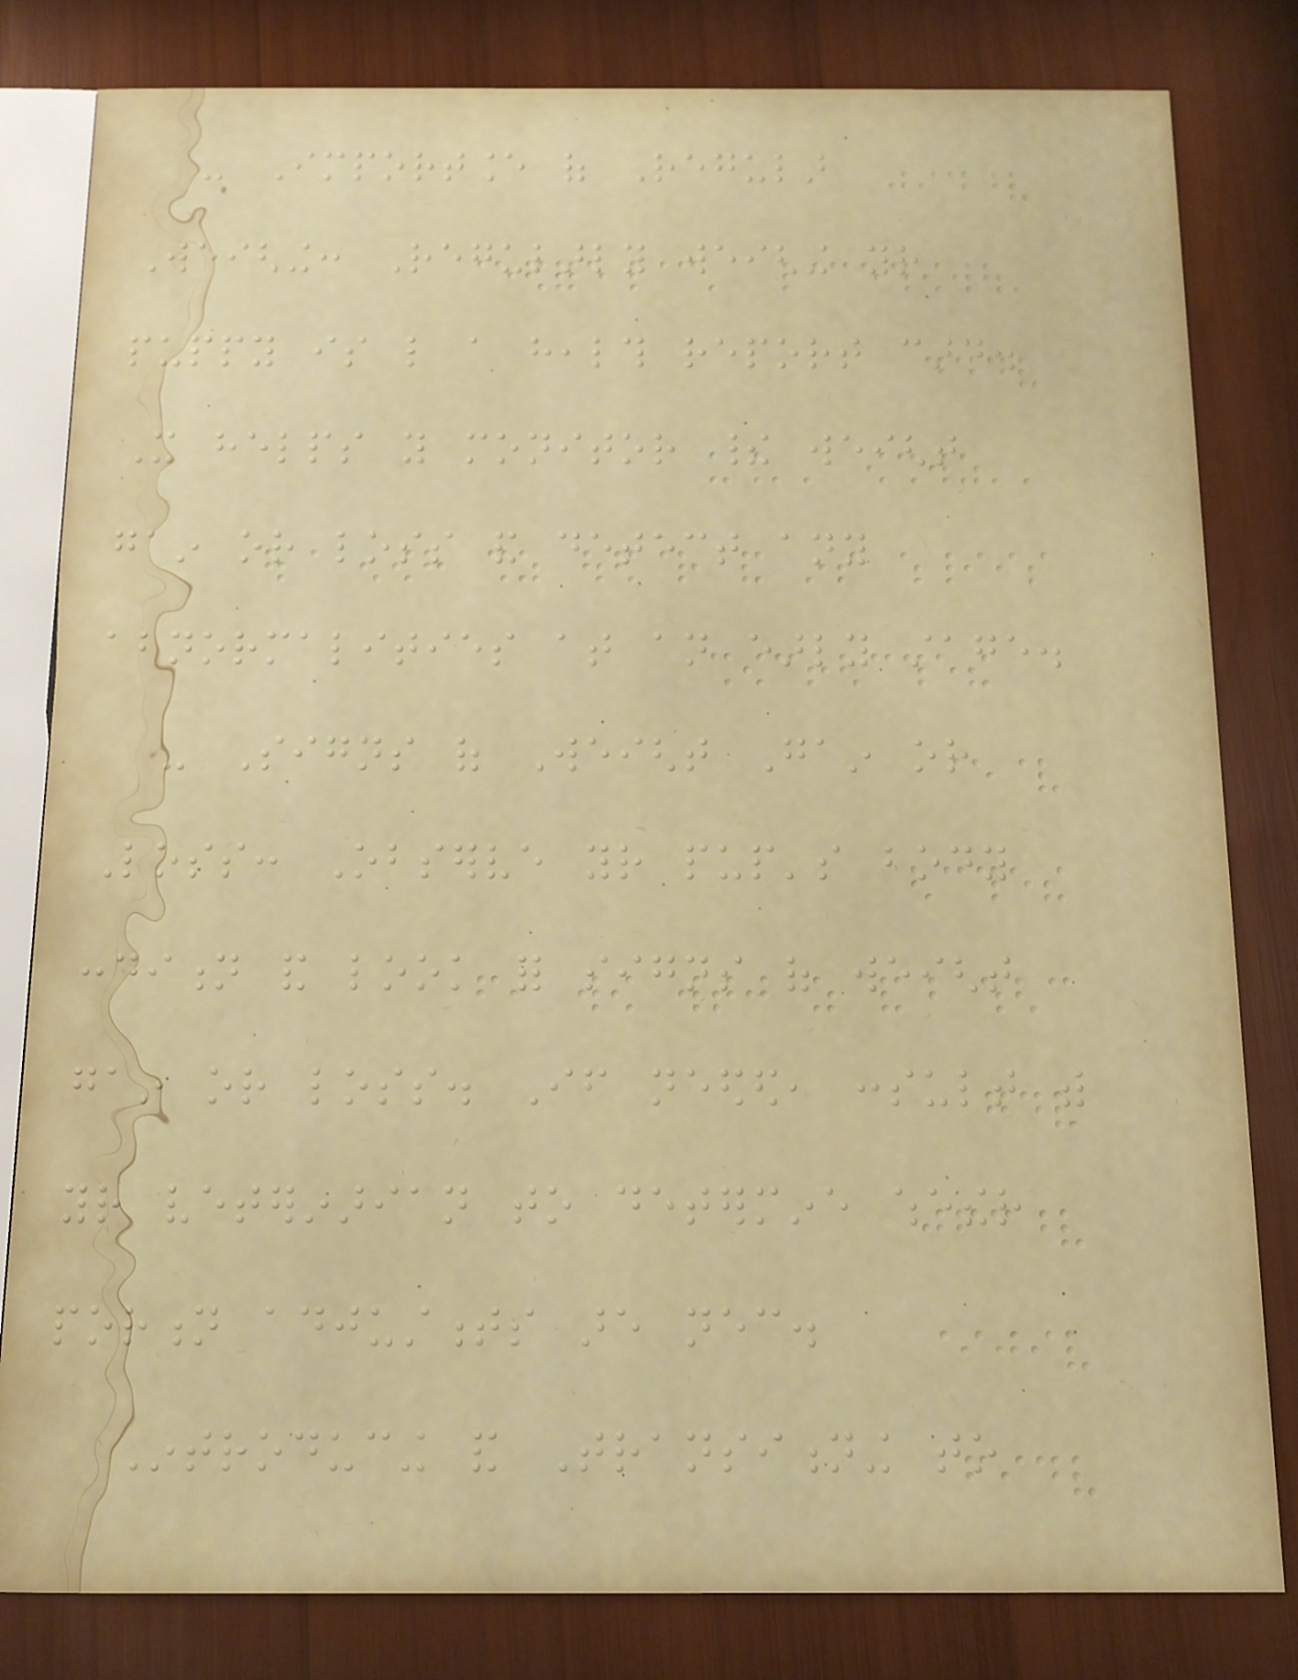- Importance of Regular
Weighing: Regularly weighing your
puppy is like a health report card.
It helps you monitor their weight
gain or loss and detect any
abnormalities at an early stage.
- Signs of Weight Gain or
Loss: Observe your pup's body
condition and look for signs of weight
gain or loss. If needed, consult with
your veterinarian to determine whether
portion adjustments are necessary.
Introducing and Transitioning to
